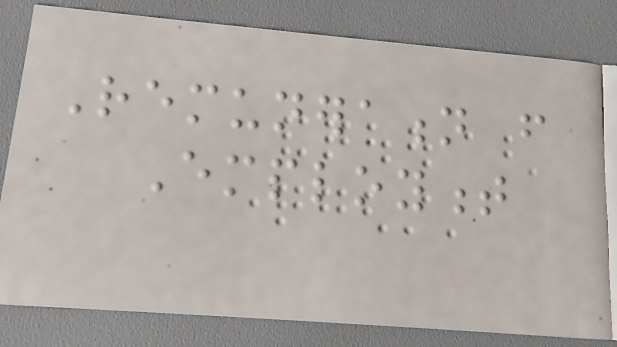Remuneration from
Employment
